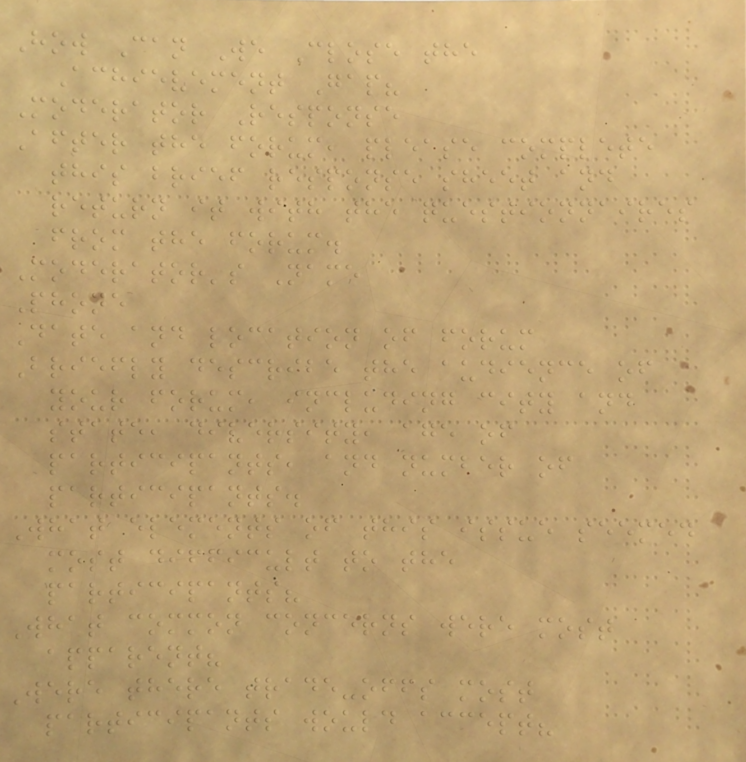How Can We Close the
Achievement Gap?
Moderator Response
After the forum, please complete
this brief response sheet and
return it with the questionnaires
from the forum.
Moderator's Name
Phone
Date and location of forum
Briefly describe the audience of
your forum, including city and
state, diversity, age of
participants, and number of
participants.
What elements of this issue seemed
most difficult to the
participants?
What common concerns were most
apparent?
Were there trade-offs most
participants would accept?
